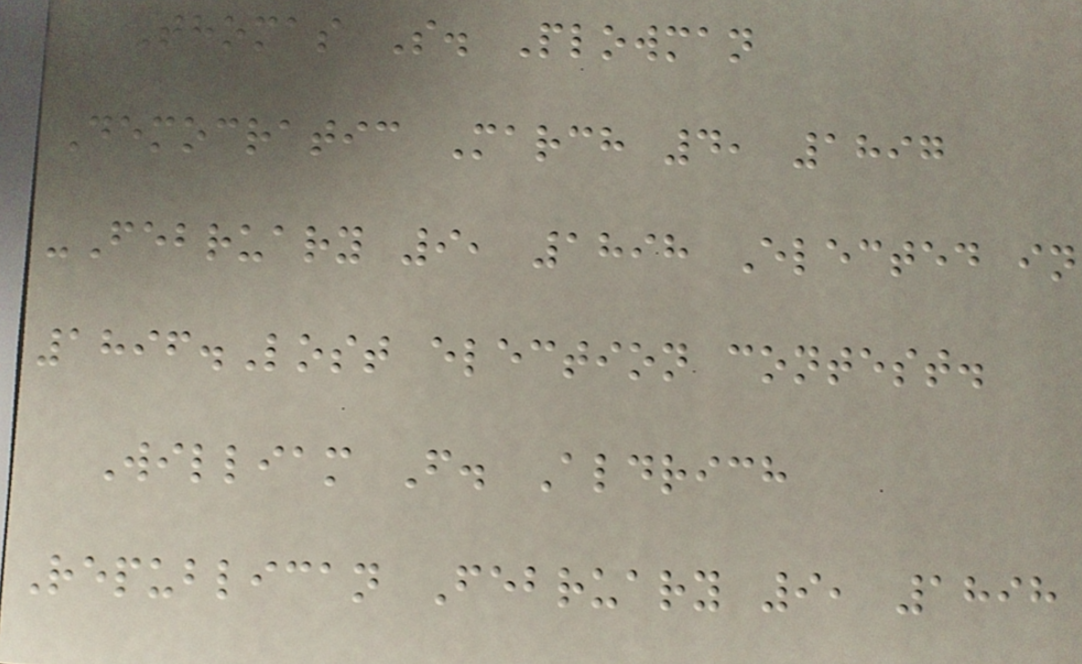Thomas S. Plowman
Democratic March 4, 1897
-February 9, 1898 Elected in
1896.Lost election contest.
William F. Aldrich
Republican February 9, 1898
